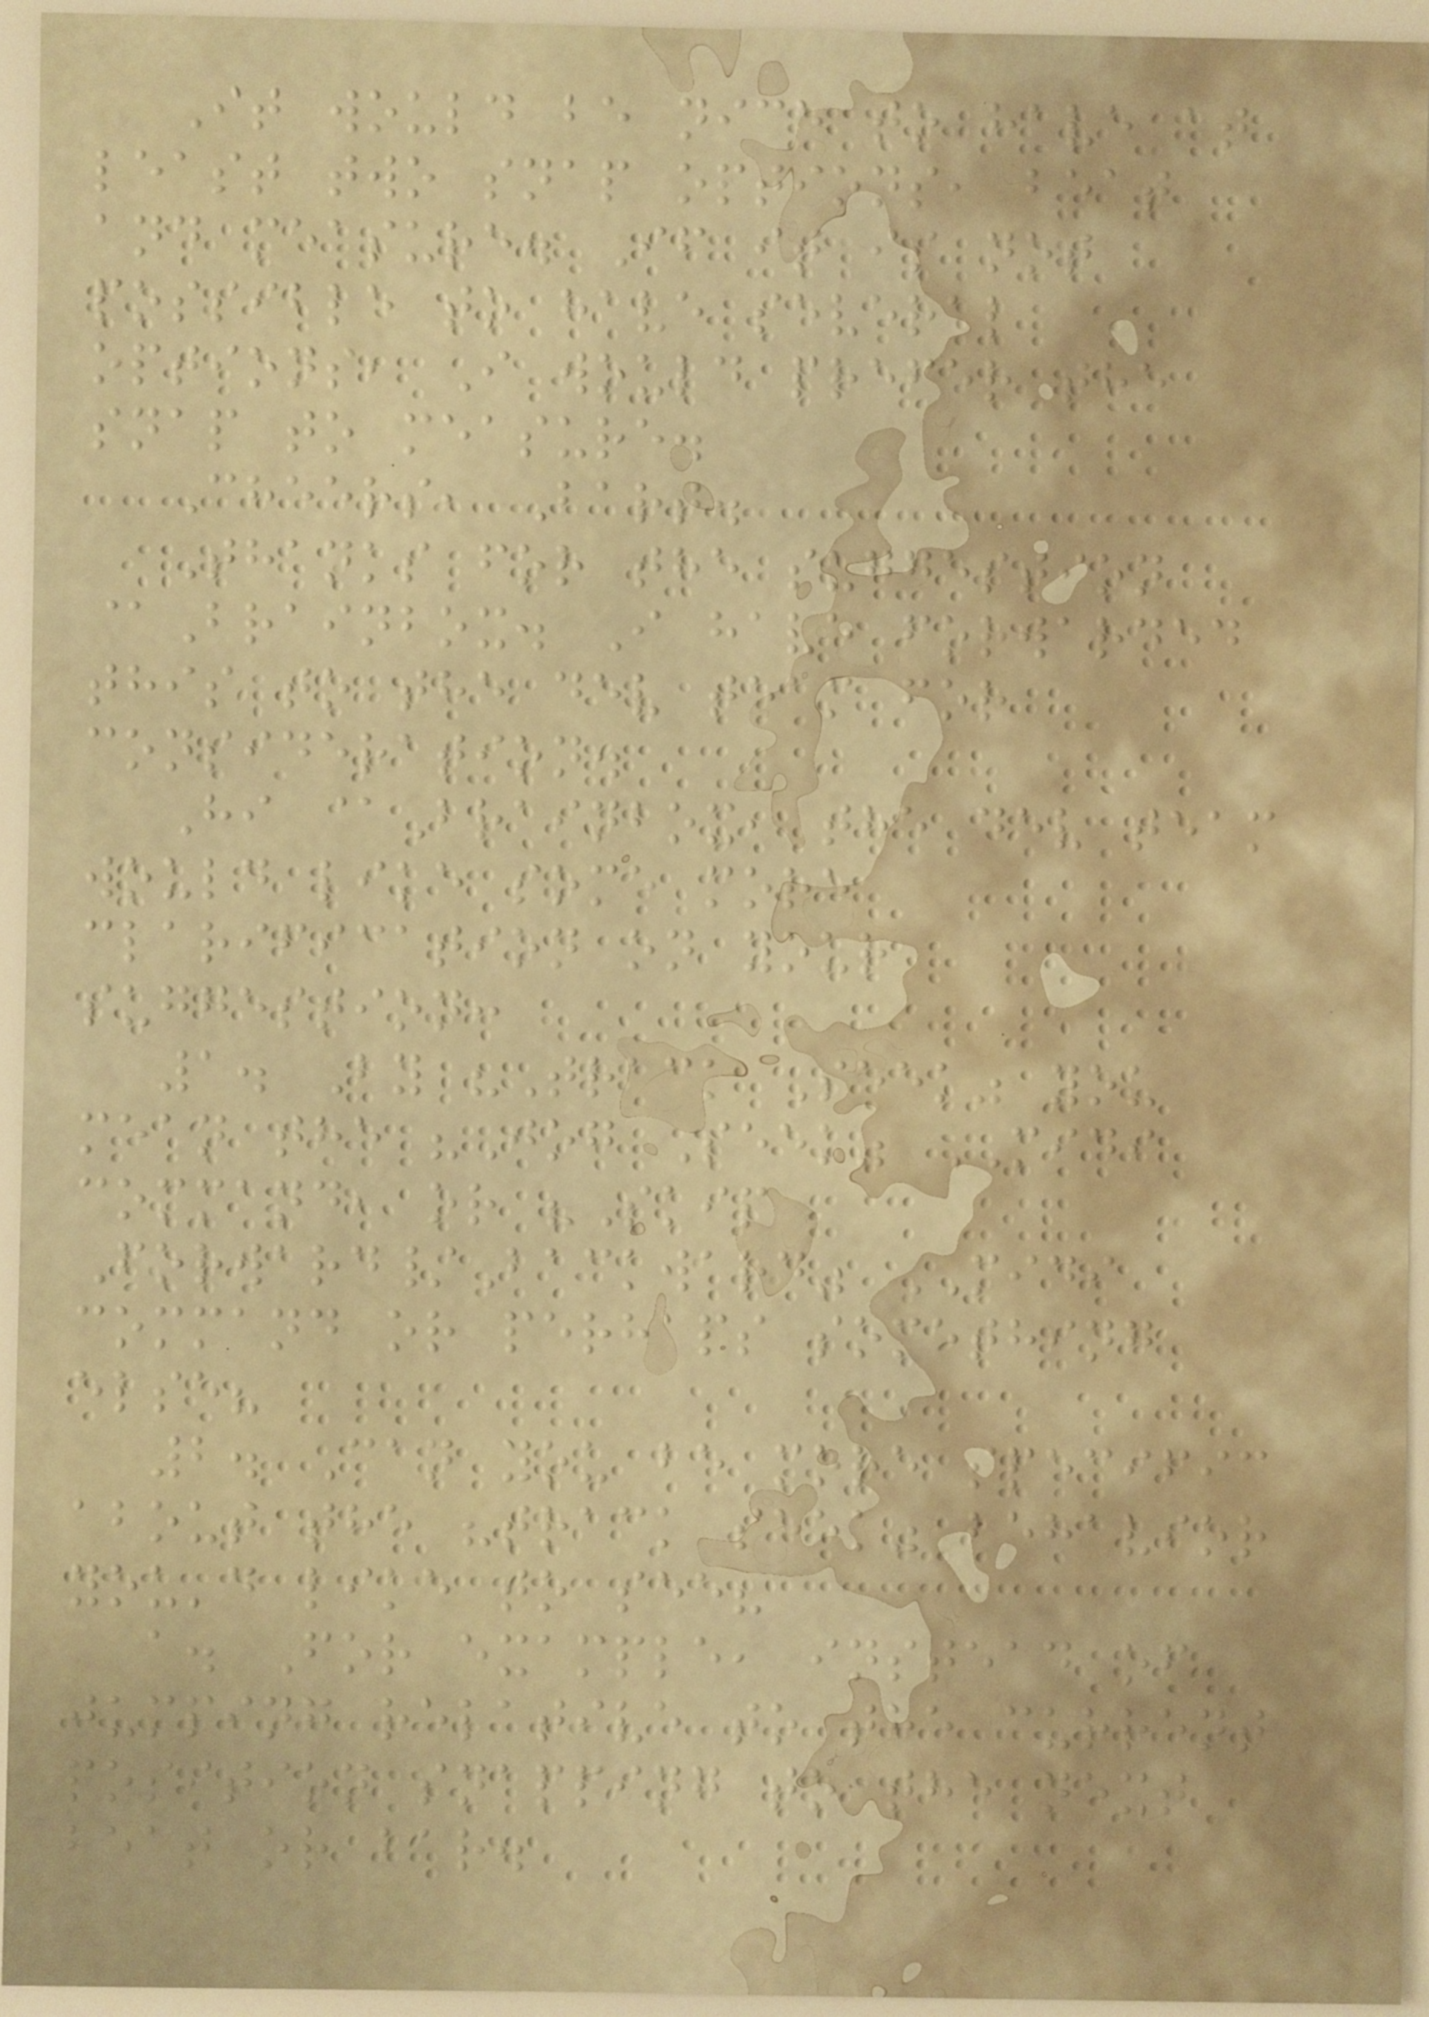It would be nice to have at
least two snap options, beat
and measure. If it is not
possible to have several
options, I would prefer the
snap to measure.
Cheers, Bart.
Thanks for the suggestion
@Brainbox. I have forwarded
this to the dev team for
consideration.
Hi @Brainbox, the dev team
would like some more
clarification on your
suggestion:
1. By "Track Seek" you
mean the "Jog Seek" MIDI
command, or "Skip
Forward/Backward" MIDI
command or perhaps something
else?
2. Can you be more specific
about the "track seek" behavior
you'd like to see?
a. For example, instead of
jumping relative to the current
position snapping to the next
beat or bar.
